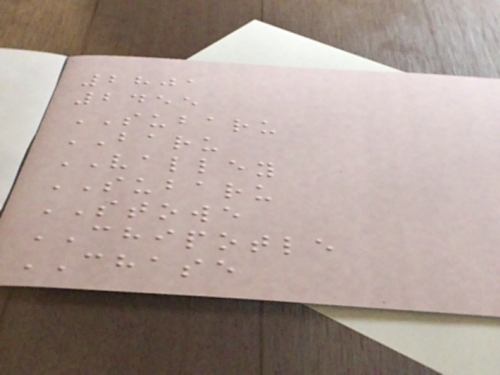2801
2455
SUBARU
BARU
VALLEY
SUBARU
STOWE
CHIPOTLE
CHASE
